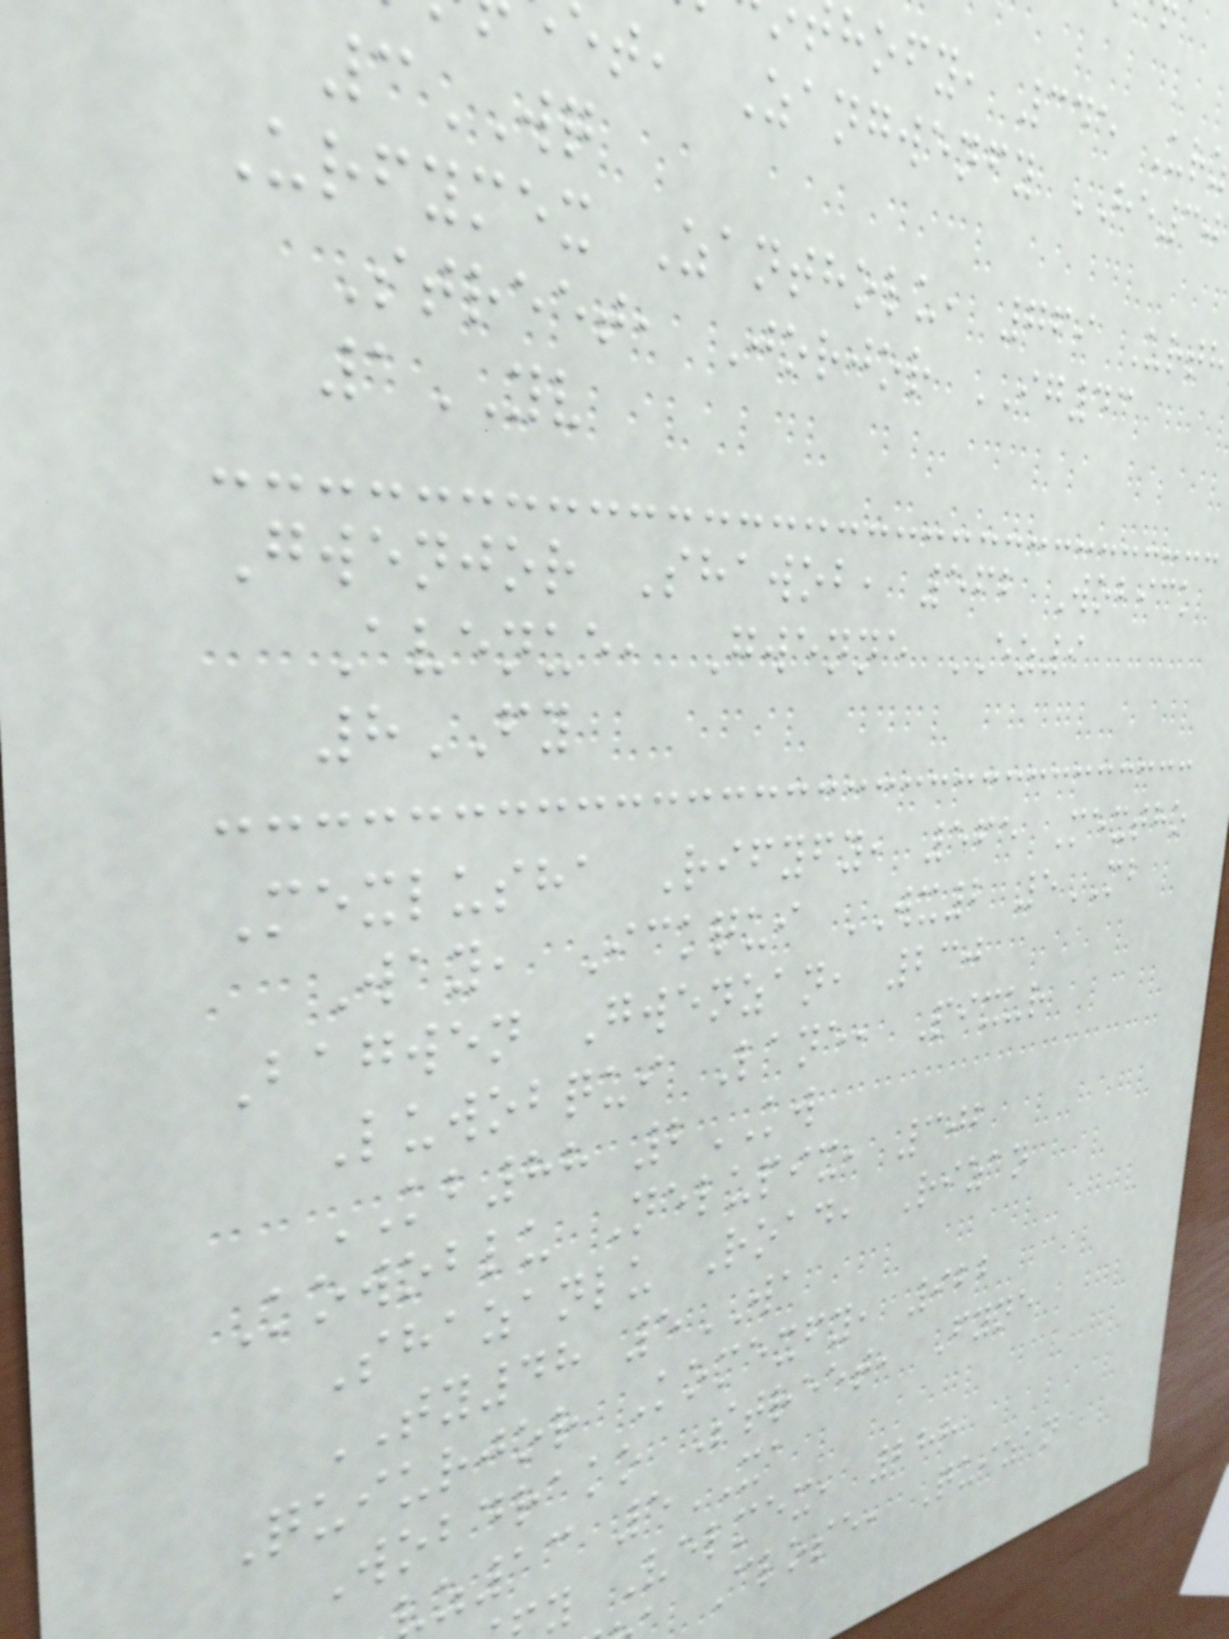hofy, 345 Ur
et, Zangwenfy HE30
3WQ
Urfymex Zantholu, 769 Urth
Street, Jorjor IG43
1YV
Gwenjor Shawob, 562 Wobick
Avenue, Gwenne EZ9
8FY
Mexlusha Rifyfy, 565 Mextho
Way, Ickqui WX2 5MB
Bagwen Gwenzan, 230
Luwobqui Lane, Pixur
KB88 2KW
Kowoblu Nelupix, 302
Shazanlu Road, Rizan
TY48 5WA
Quiurjor Komexfy, 922
Wobdrako Street, Fyne
z13 5XA
y Velmex, 288
Close, Quizan
